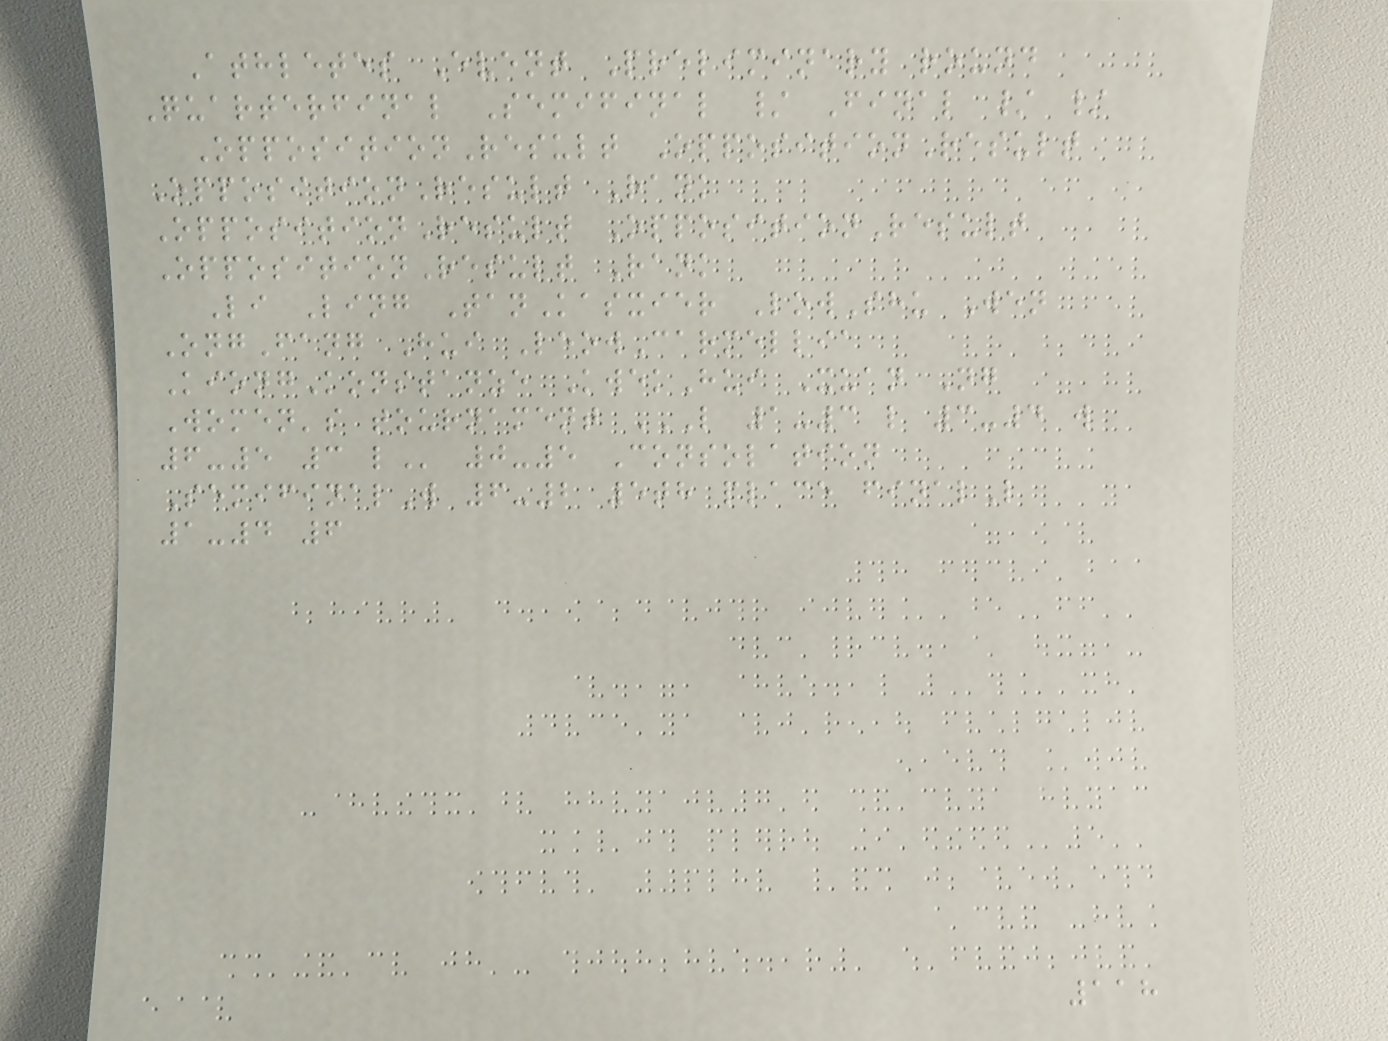Athletes Event Preliminary round
Quarterfinal Semifinal / Final / /
OppositionResult OppositionResult
OppositionResult Rank
OppositionResult OppositionResult
OppositionResult Rank
Li Ling TanKasxier LowShu Wen
OngFang Hui LeowCarmellia
KiongKonstanze KwekHui Xuan Ng
Women's tournament L 1-3 L 3-4 W
6-5 3 L 0-5 Consolation
SemifinalW 6-2 5th place finalL
1-4 6
118
